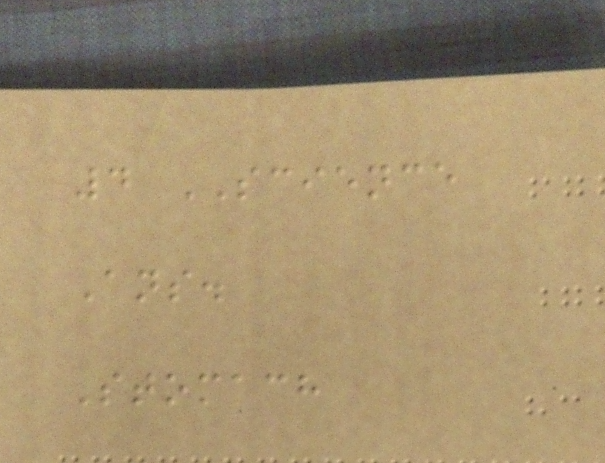4 SCIENCE
Ans.
Stomach
